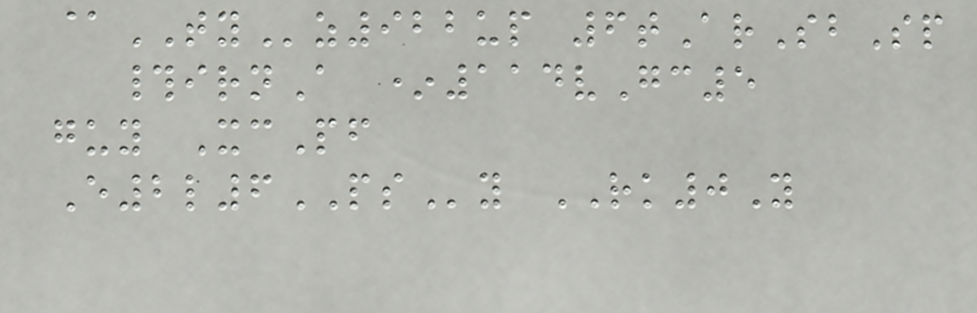@TYz922up 6tArSbSp
#irnA *114vGc5
guy XcPf
E2l6PSy RK0Y
